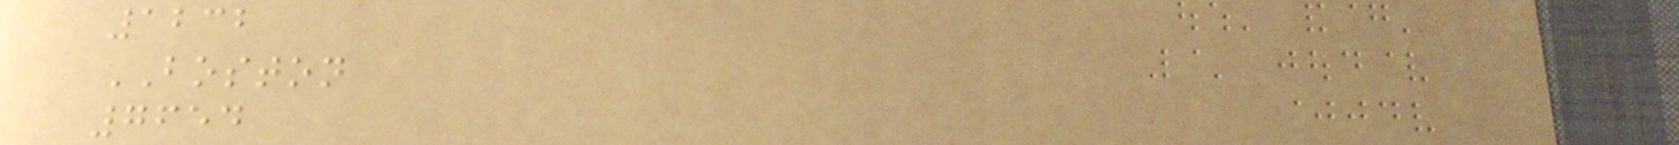1232
BOSTON
7654
